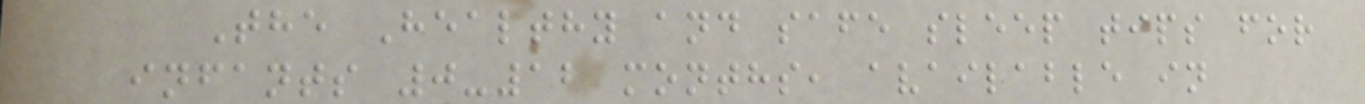The Healthy and safe sleep tips for
infants 0-12 months, available in
